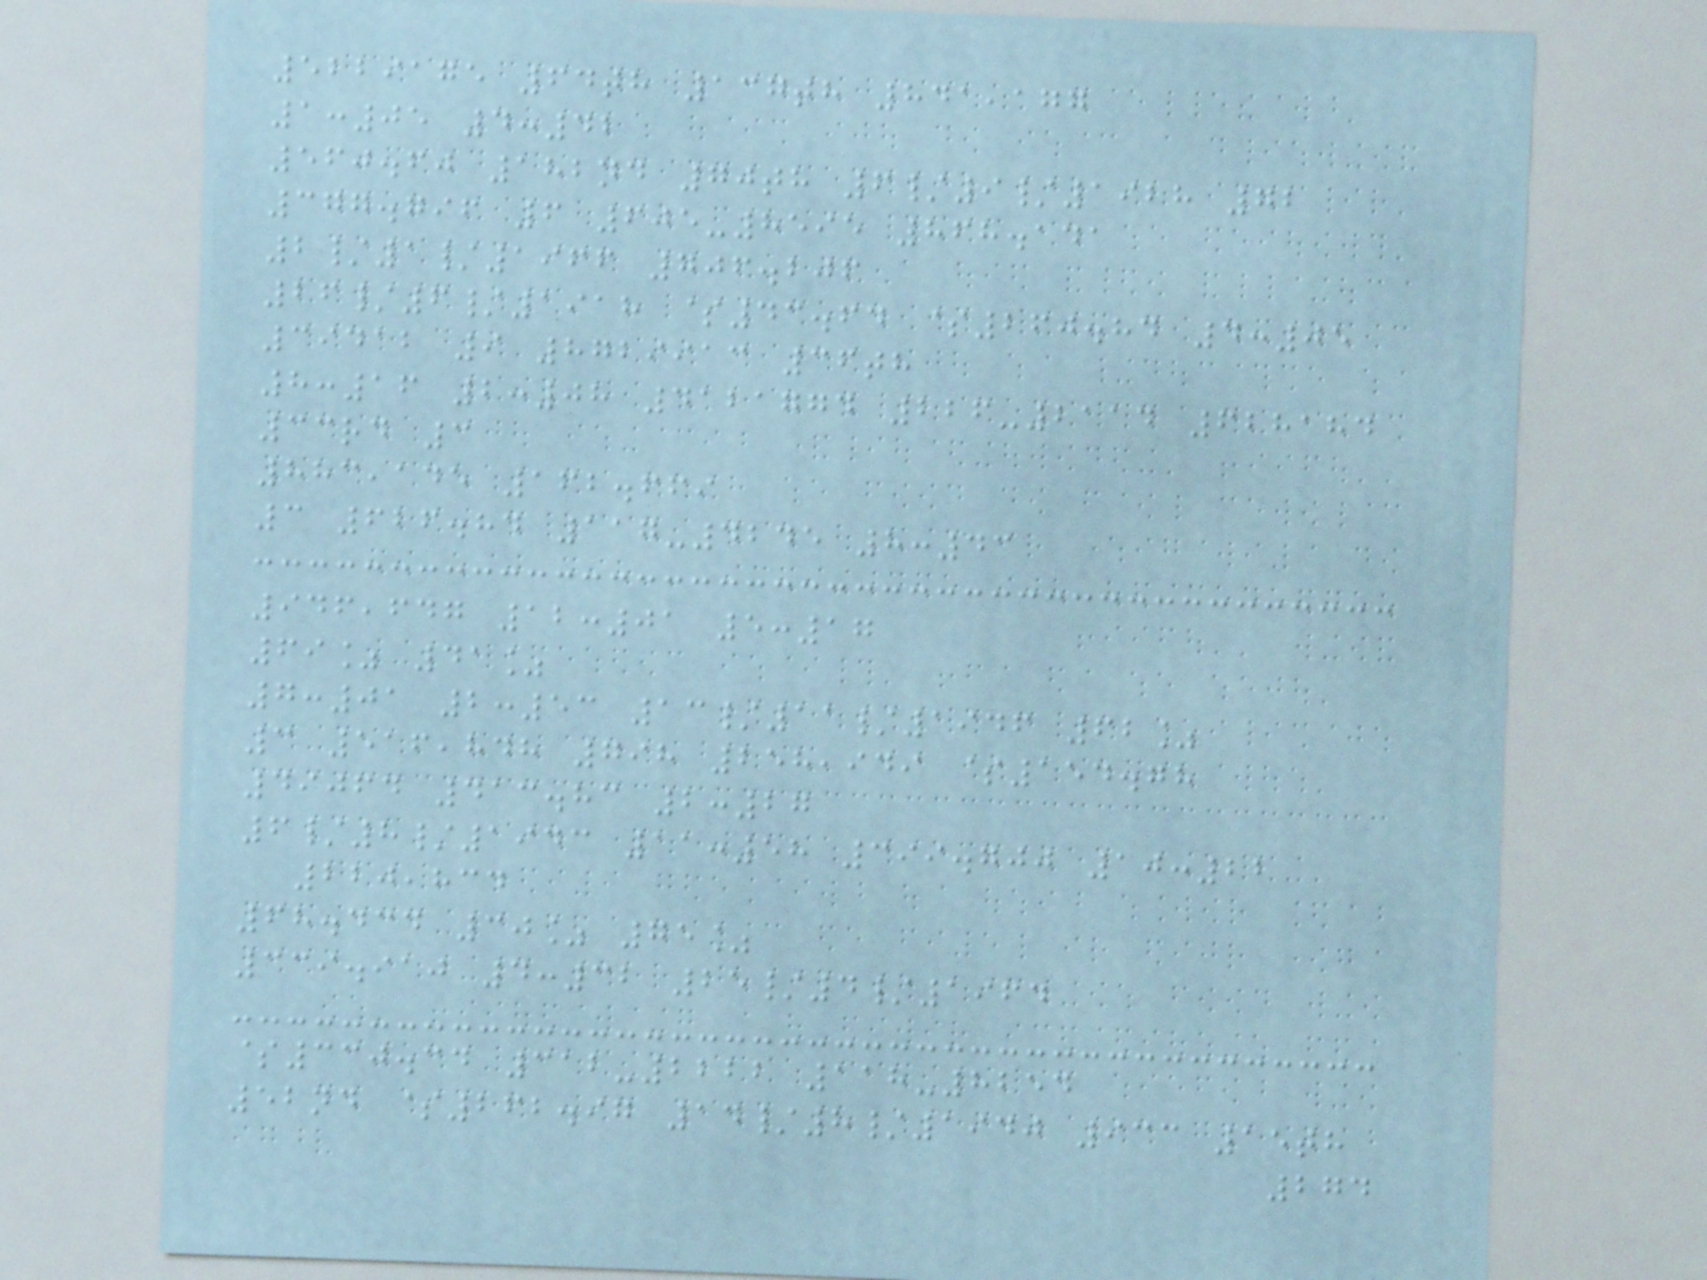5229175 64th 137th 841,177
1:05 4:42
560.60 182nd 70th 6/9/1928 72
377.796 6 605-8595 868.141
2/1/1966 706.206
26/6/1918 $43.64 $260.84 4:05
39412 9 8729913 36th
8:16 2:08 4121774 226-2114 628184
33rd 3
883,145 162.669
3 626.84 117-4245 8:43
946,647 12:01 5:17
69% 41%
7:01 2:53 13/11/1946 62%
3 516,848 798 258,949 $154.78
49064 413.83 2:27
6/8/1943 11:58 399.700 10:22
220,834
68.434 30% 75%
339.910 4:32 25/4/1964
$330.34 312-2222 118-8254
52nd $262.97 14/8/1940 933 15th
274
